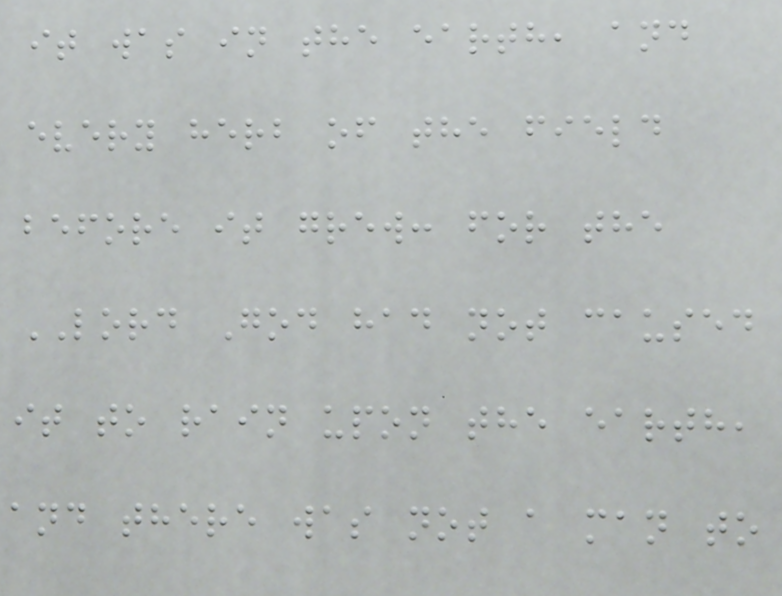it was in the earth, and
every herb of the field
before it grew: for the
LORD God had not caused
it to rain upon the earth,
and there was not a man to
